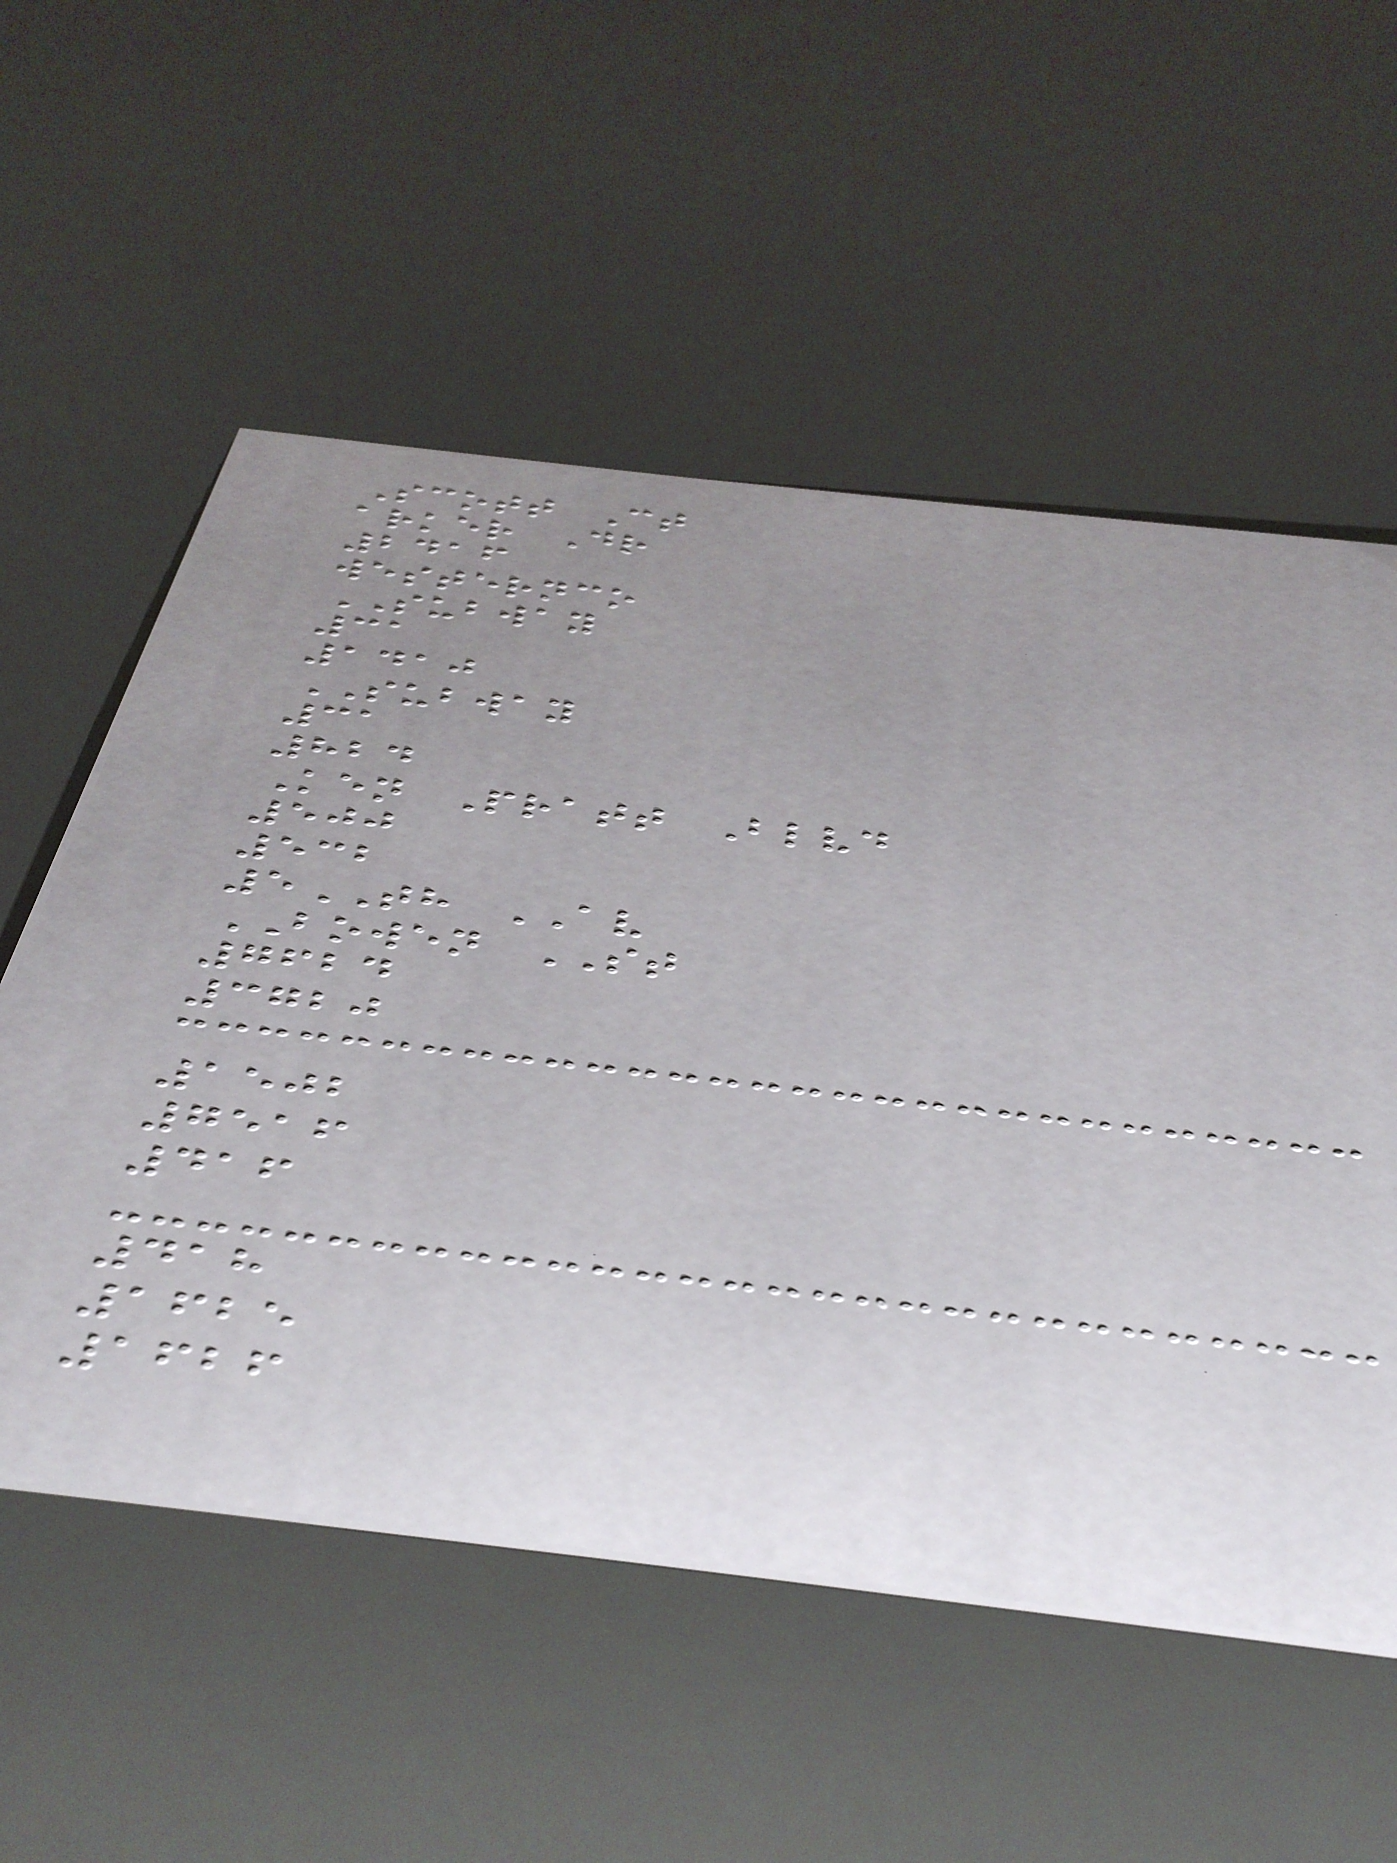Scott Ct
arker Dr
2416
westernco
SUBWAY
31
1410
SUBWAY
31
824
Ken Pratt Blvd
500
532
5TH AV
BOWEN ST
7624
3720
1502
7516
416
418
1625
1626
